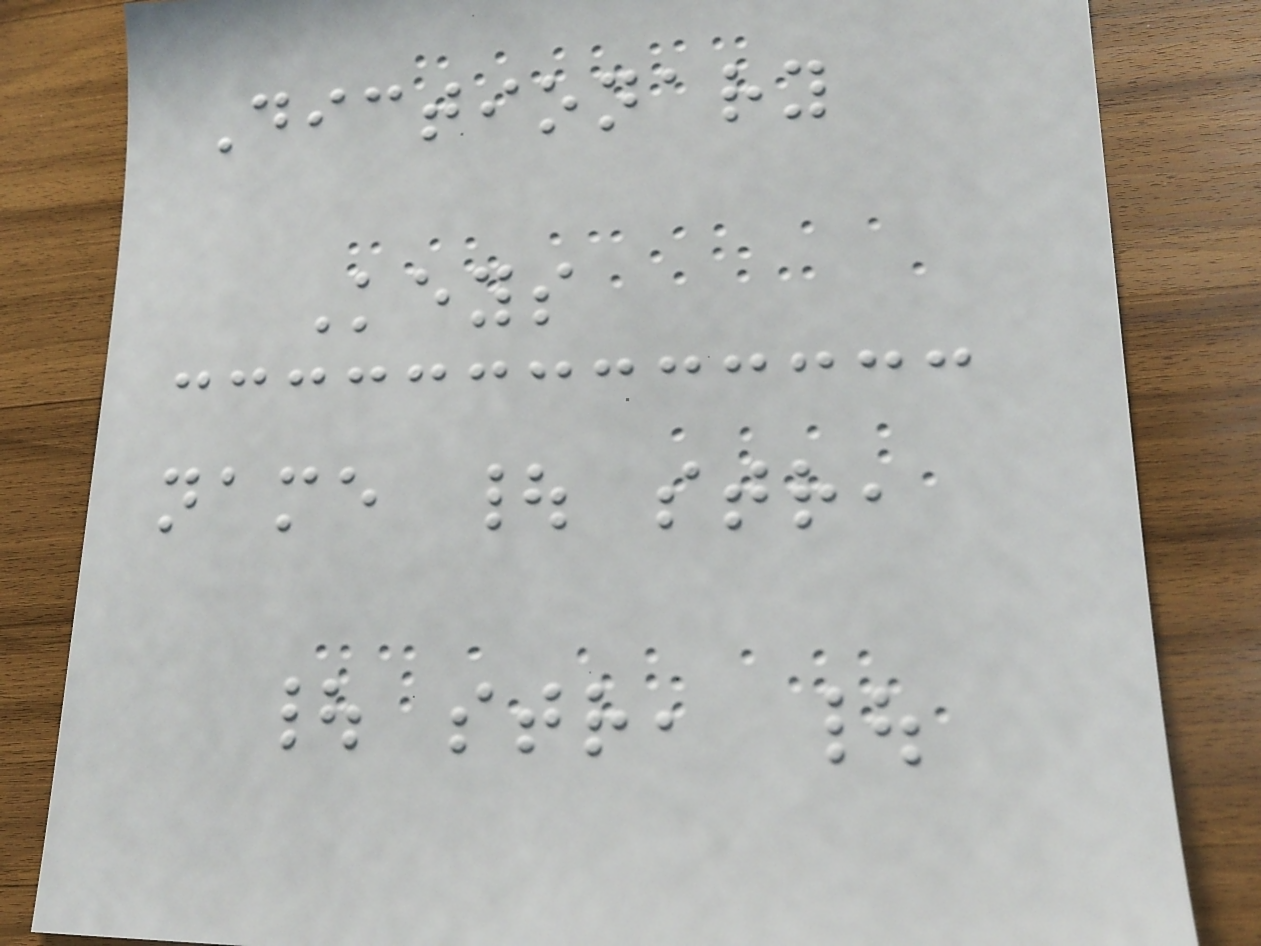Dictionary
Keys
name | str,
| str, |
